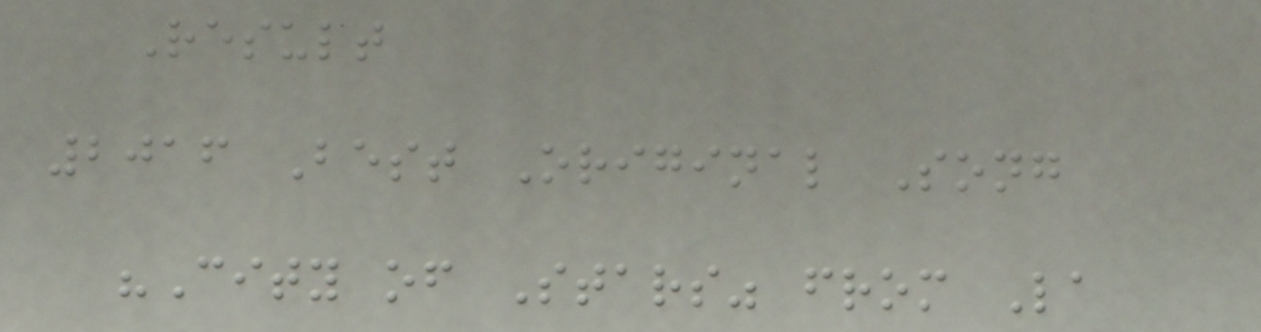Result
2016 Best Original Song
"City of Stars" from La
